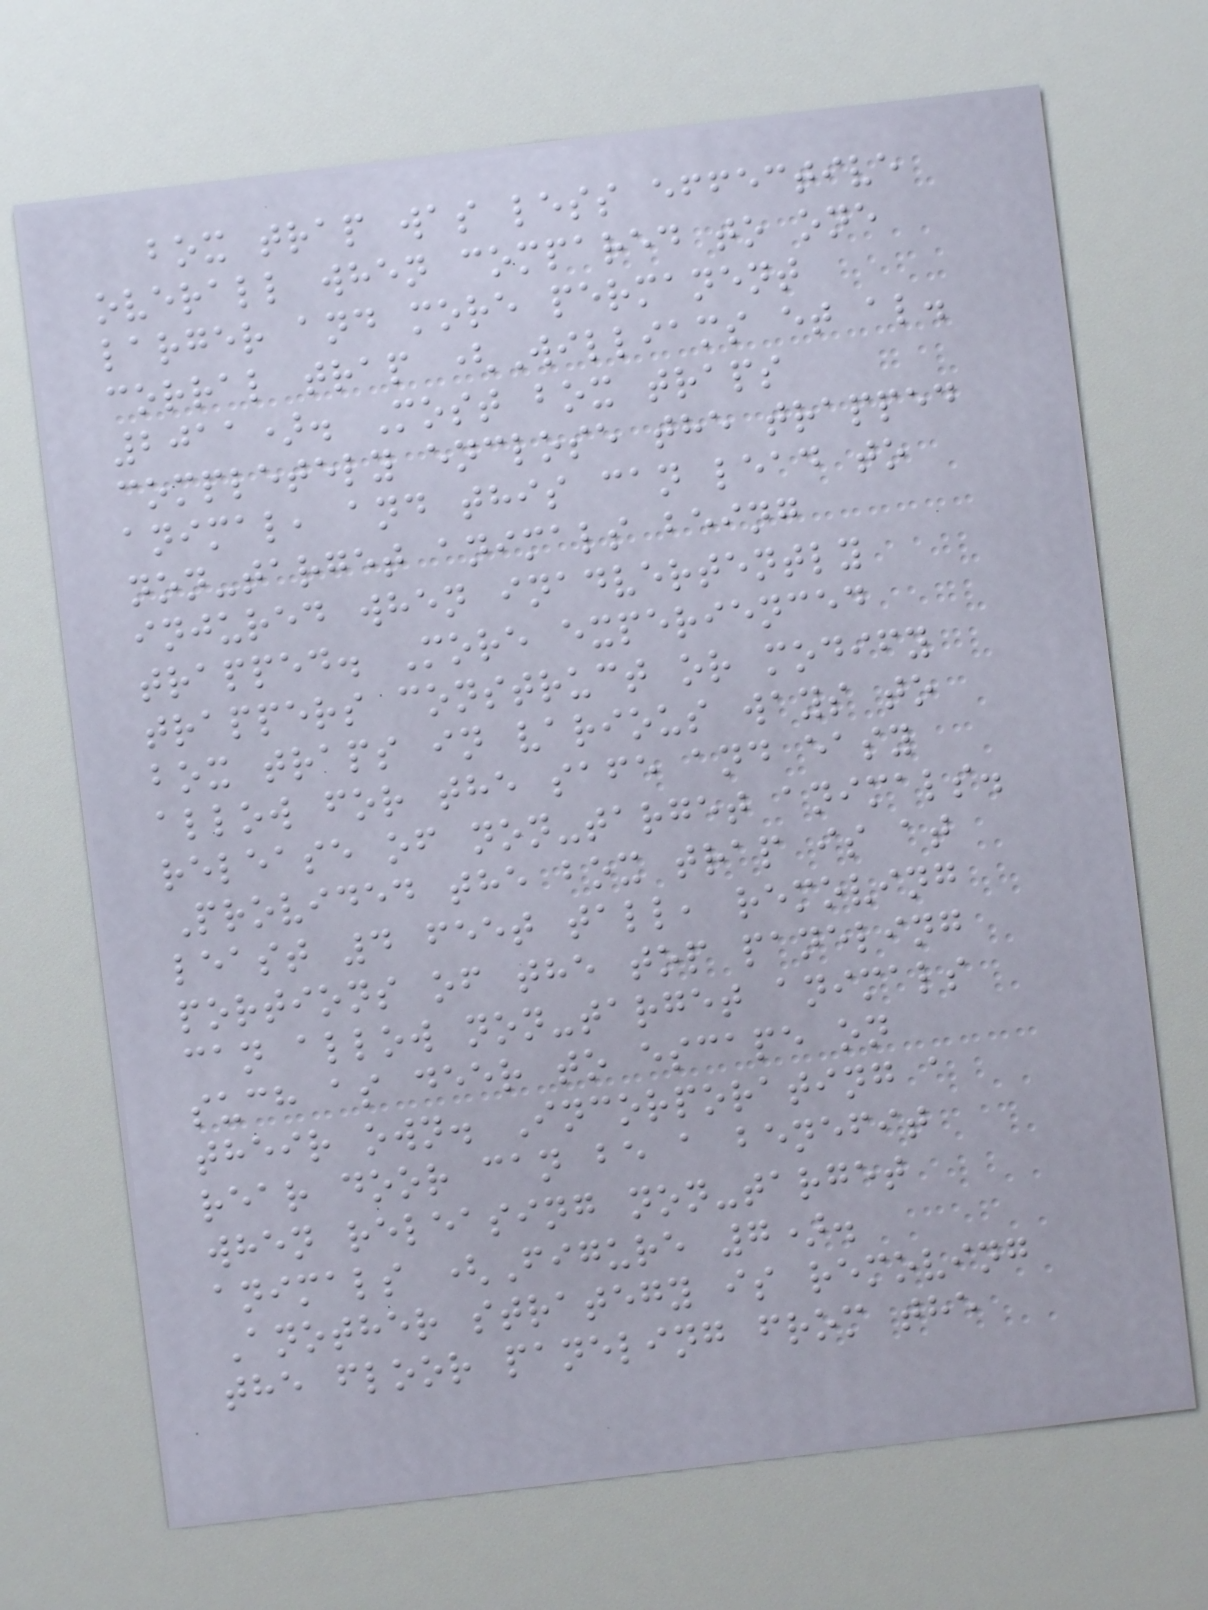box trap was less effective
overall when compared to one
larger and more permanent
corral trap (Williams et al.
2011). Most box traps
completely enclose the trapped
animal, and this can lead to
non-target animals being
injured when inadvertently
trapped. More experienced
trappers construct or modify
box traps in various ways to
allow for the safe and easy
release of non-target animals.
Provided the box trap is at
least 4 feet tall, removing
portions of the top paneling
can allow non-target animals
such as deer to escape on
their own. Incorporating a
rear door can be a benefit
when releasing non-target
animals (Figure 7).
Another strategy is removing
the floor paneling from the
